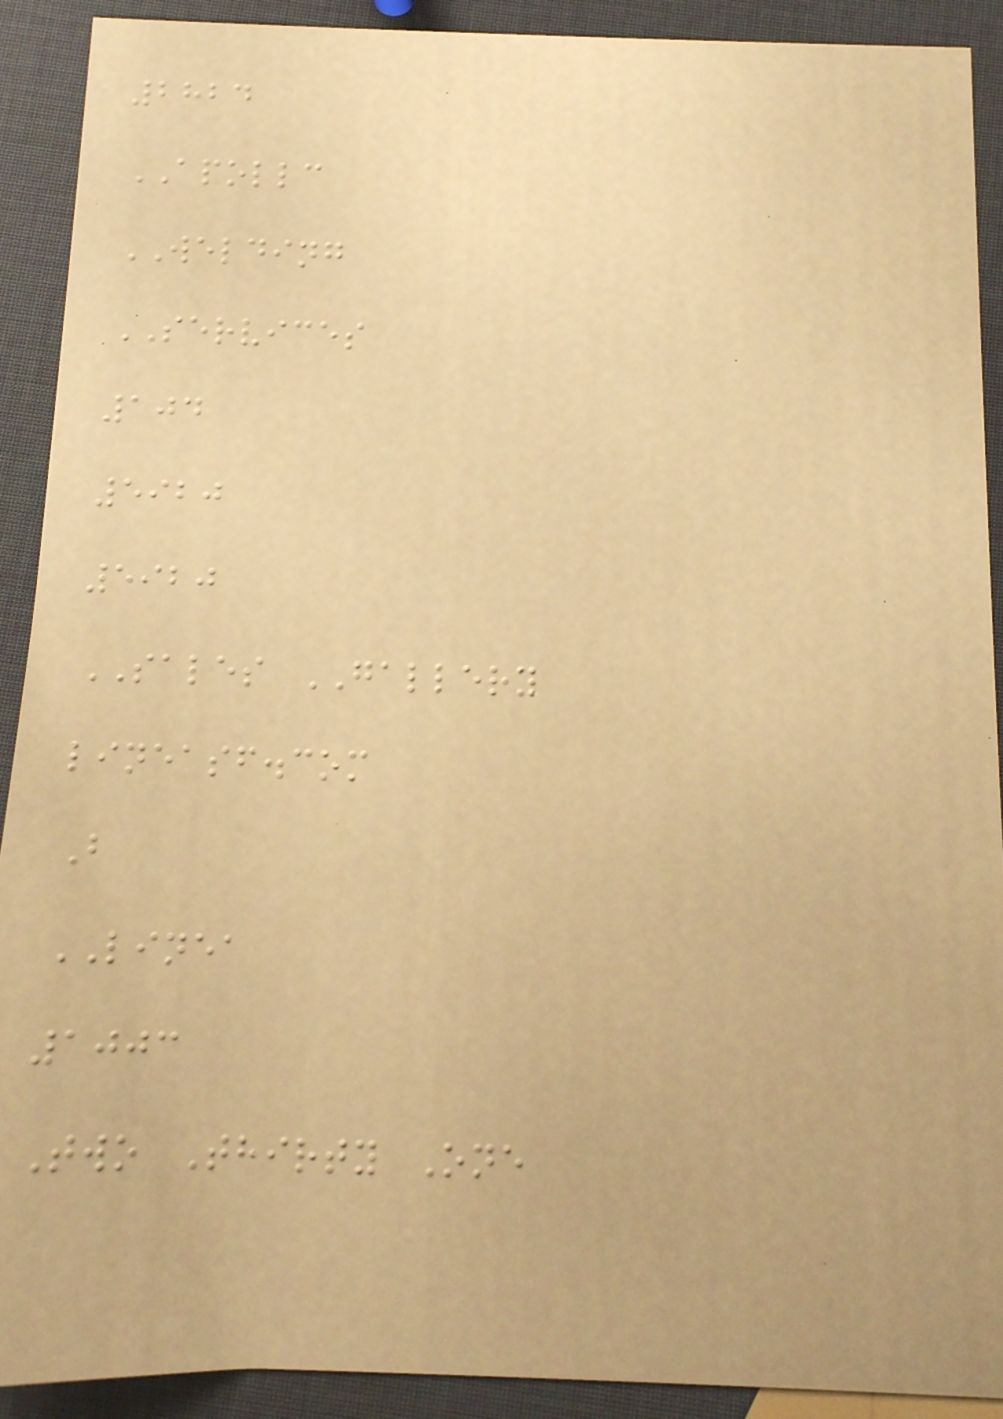2824
APOLLC
WELDING
SERVICES
104
5920
5920
SALES GALLERY
lineasf.com
B
LINEA
1003
Two Thirty One
